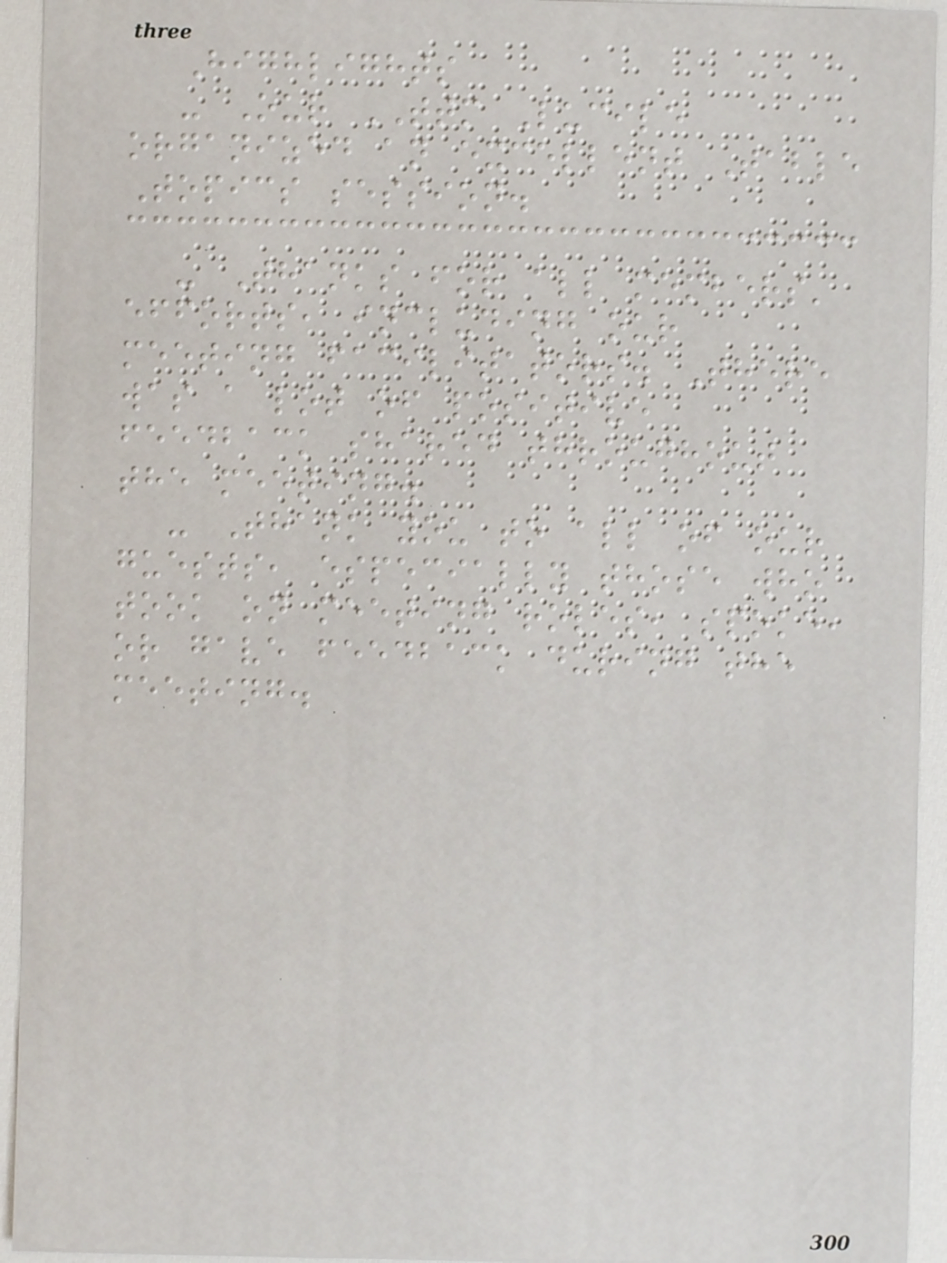Highlights
- Our TTM Lucile
organized an excellent Table
Topics session.
- Thanks for all members'
efforts, including our
meeting facilitators. There
was a lot of positive
feedback shared throughout
the meeting.
- Thank you to all of our
guests, especially those who
took on meeting roles, spoke,
or gave feedback during the
meeting.
